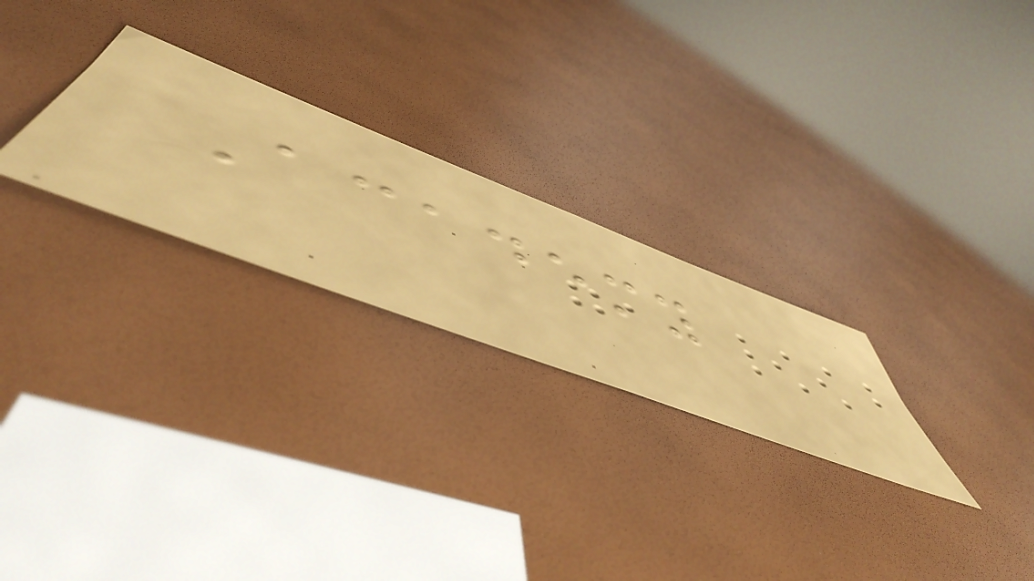Academy
